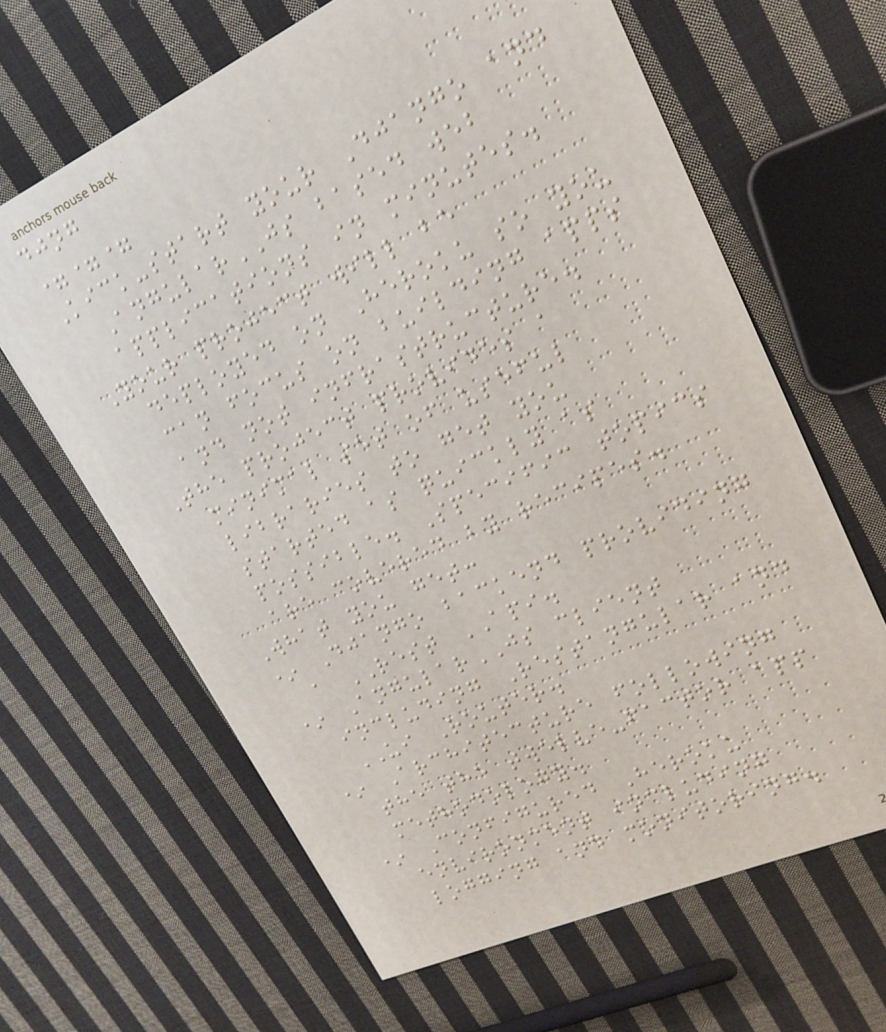djng
===
Kick-start your Django and
AngularJS based web
applications in minutes.
Your project will be
deployed on Heroku so you
can focus on building apps
and not infrastructure.
The project provides a
minimal set of useful
libraries to get you
started as quickly as
possible. Specific topics
are covered by recipes.
What you get:
* Django backend providing
a REST API.
* AngularJS client
including Restangular and
UI Router.
* Architecture following
the the twelve-factor app
methodology.
* Configured Heroku
environment including
logging and monitoring.
